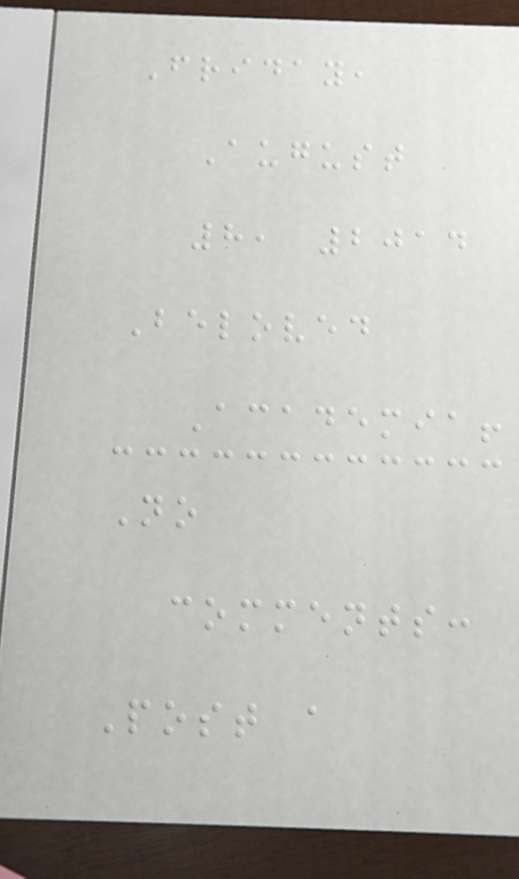Friday,
August
8, 2014
Beloved
Academia!
No
comments:
Post a
